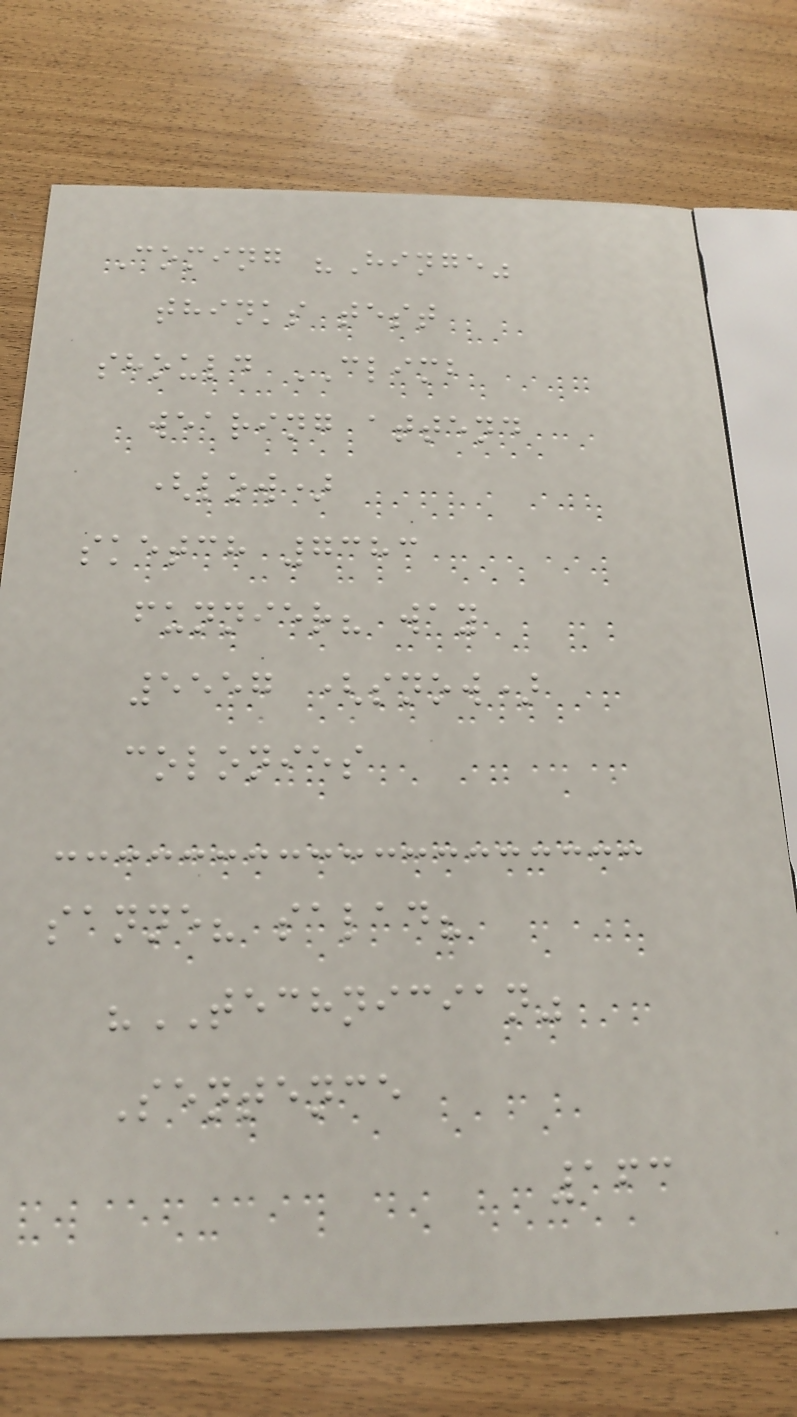Coming "Hinge"
thinks test
should CLIMB
wearing attend
(low)
sketch 7383
funnier? way
5557 (snow)
colonies
sanne? salad?
"TECHNICIAN"
Sentence
163
